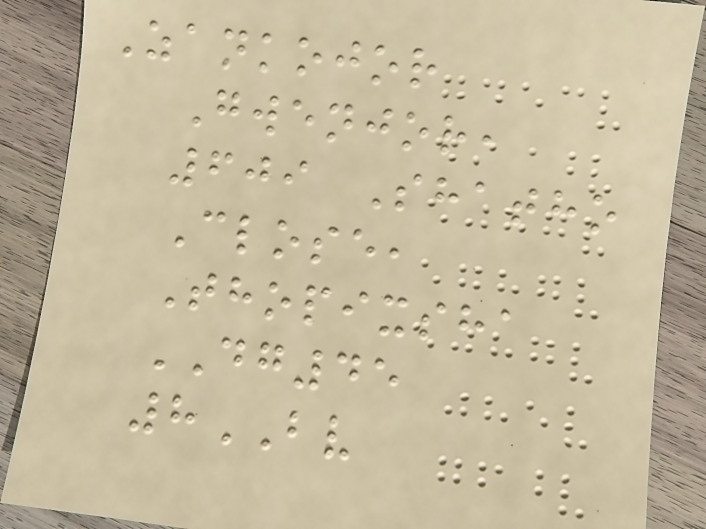Zankojor
Gwenjor,
609 Shatho
Close,
Thopixsha
DG45
8BV
